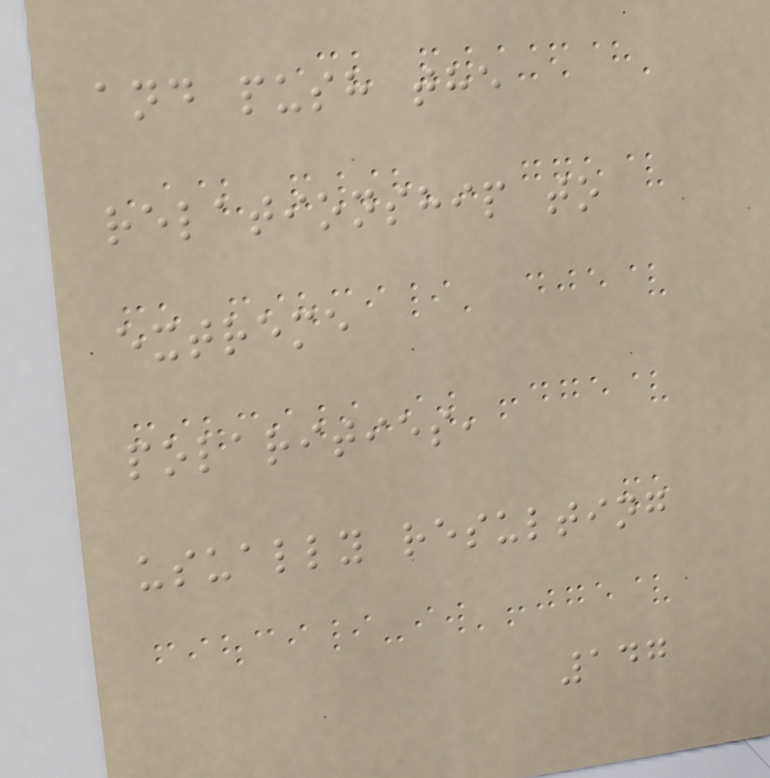and push the
relationship to
extreme
polarities,
usually resulting
147
